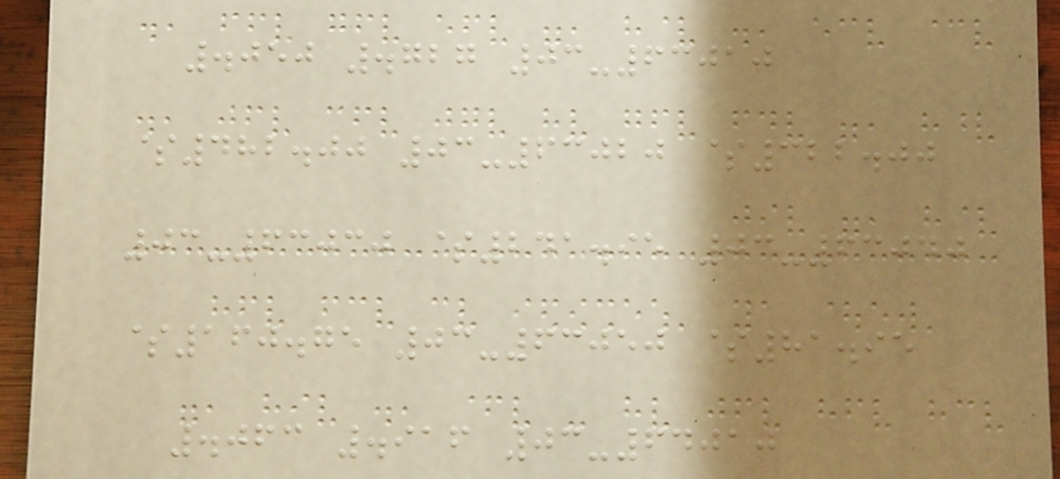.050 .727 03-63010
$482.00 03-63020 $322.00
03-63030 $241.95 03-63040
$160.75 03-63050 $81.95
.063 .916 03-64010
